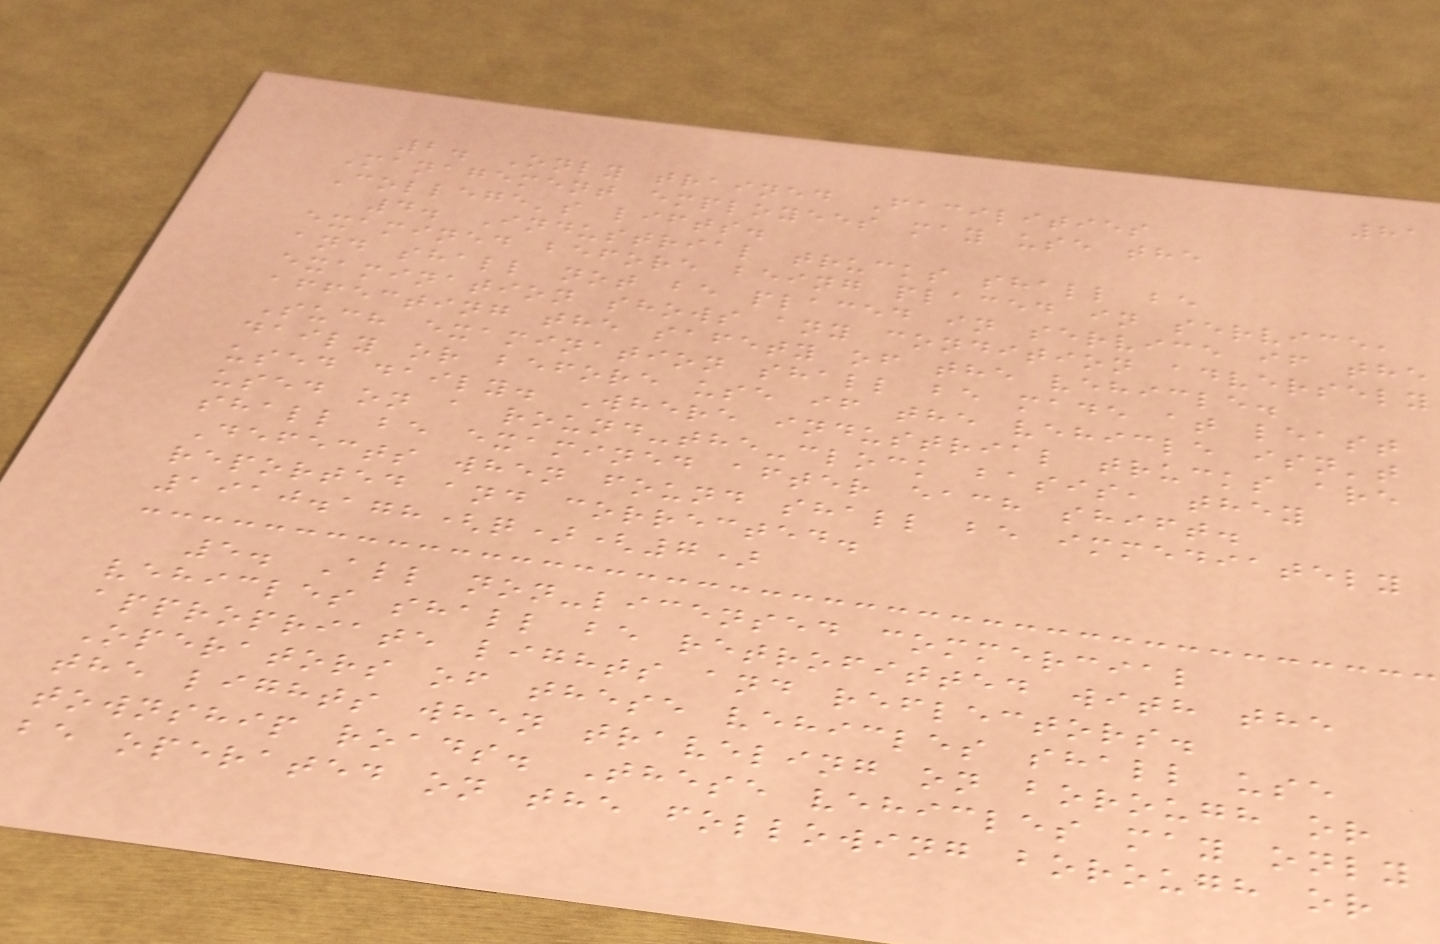81
2. Only trained Facilities
Management employees may use the
College's lifts.
4. Industrial trucks shall be
examined before being placed in service,
and shall not be placed in service if the
examination shows any condition adversely
affecting the safety of the vehicle.
Such examination shall be made at least
daily or before use if the vehicle isn't
used daily. Where industrial trucks are
used on a round-the-clock basis, they
shall be examined after each shift.
Defects when found shall be immediately
reported and corrected.
1910.178(q)(7)
5. All non-licensed commercial
vehicles shall be retrofitted with the
appropriate lights and reflectors.
Operators of these vehicles shall use
the lights when traveling on borough or
township roads. These vehicles may only
be operated on the following borough or
